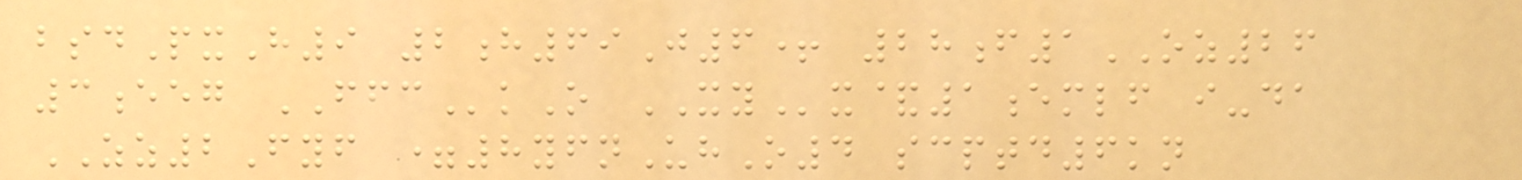bsdPxH9 2h69J6+ 28f1OZ26
3eeg FFCkO XYx&1emlf i-da
ZZ2Fyf =8yfnUhO4 scptd6kn
